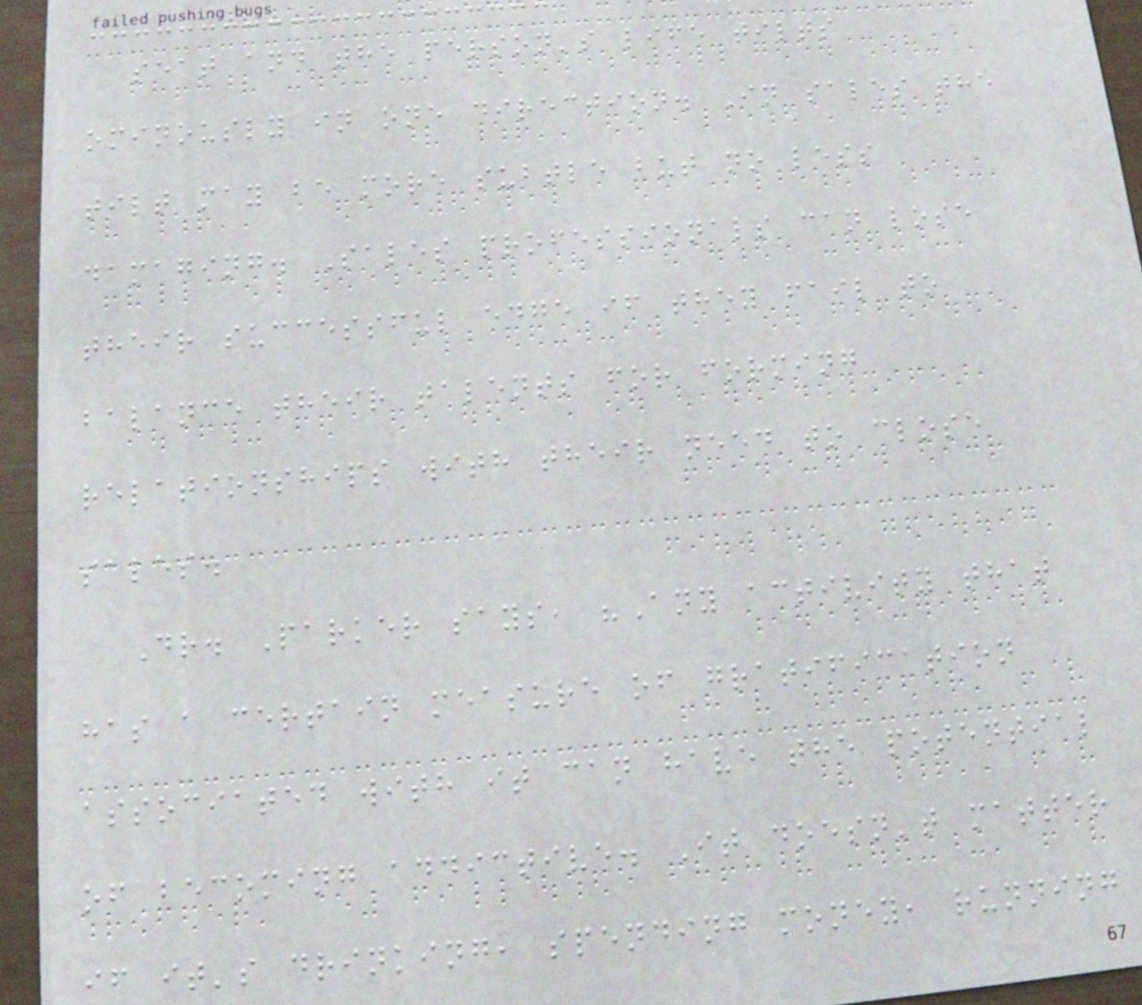seat and the person's life tilts
ominously in one direction. In sales the
tilt may be more subtle but no less
damaging. Sales professionals can lose
their successful edge if they fail to
balance their talents for forming
relationships with their need to close
sales.
Dr. Parker says, "Any activity that
has a certain measure of gratification
associated with it can have the potential
of becoming addictive. It doesn't matter
if it's drinking, spending money, running
